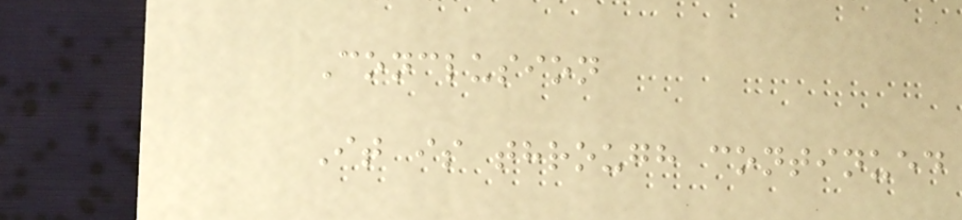Conclusion
It is through continued
